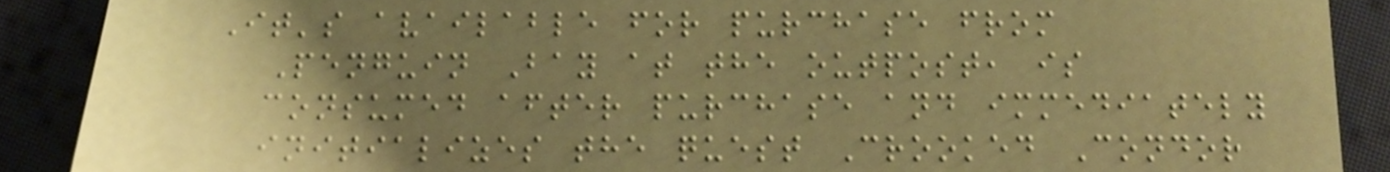It's available for purchase from
Penguin Bay at the outpost, is
consumed after purchase and immediately
initializes the quest Crooked Condor
